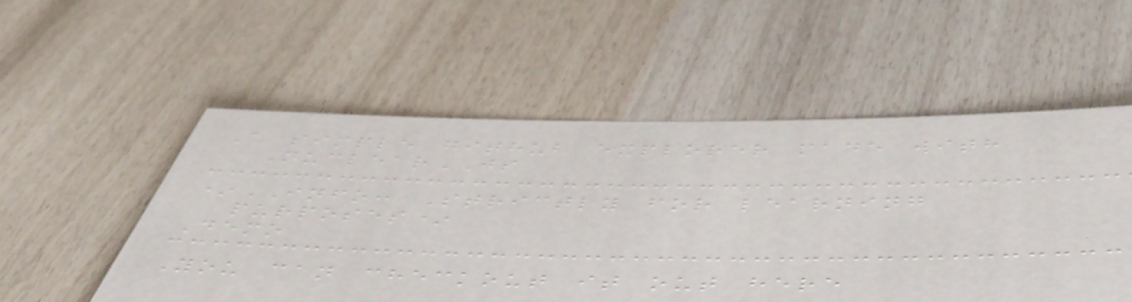A simple github explorer made with
NuclearJS
*INFO: Strictly for learning
purposes*
Demo
You can checkout it out here
